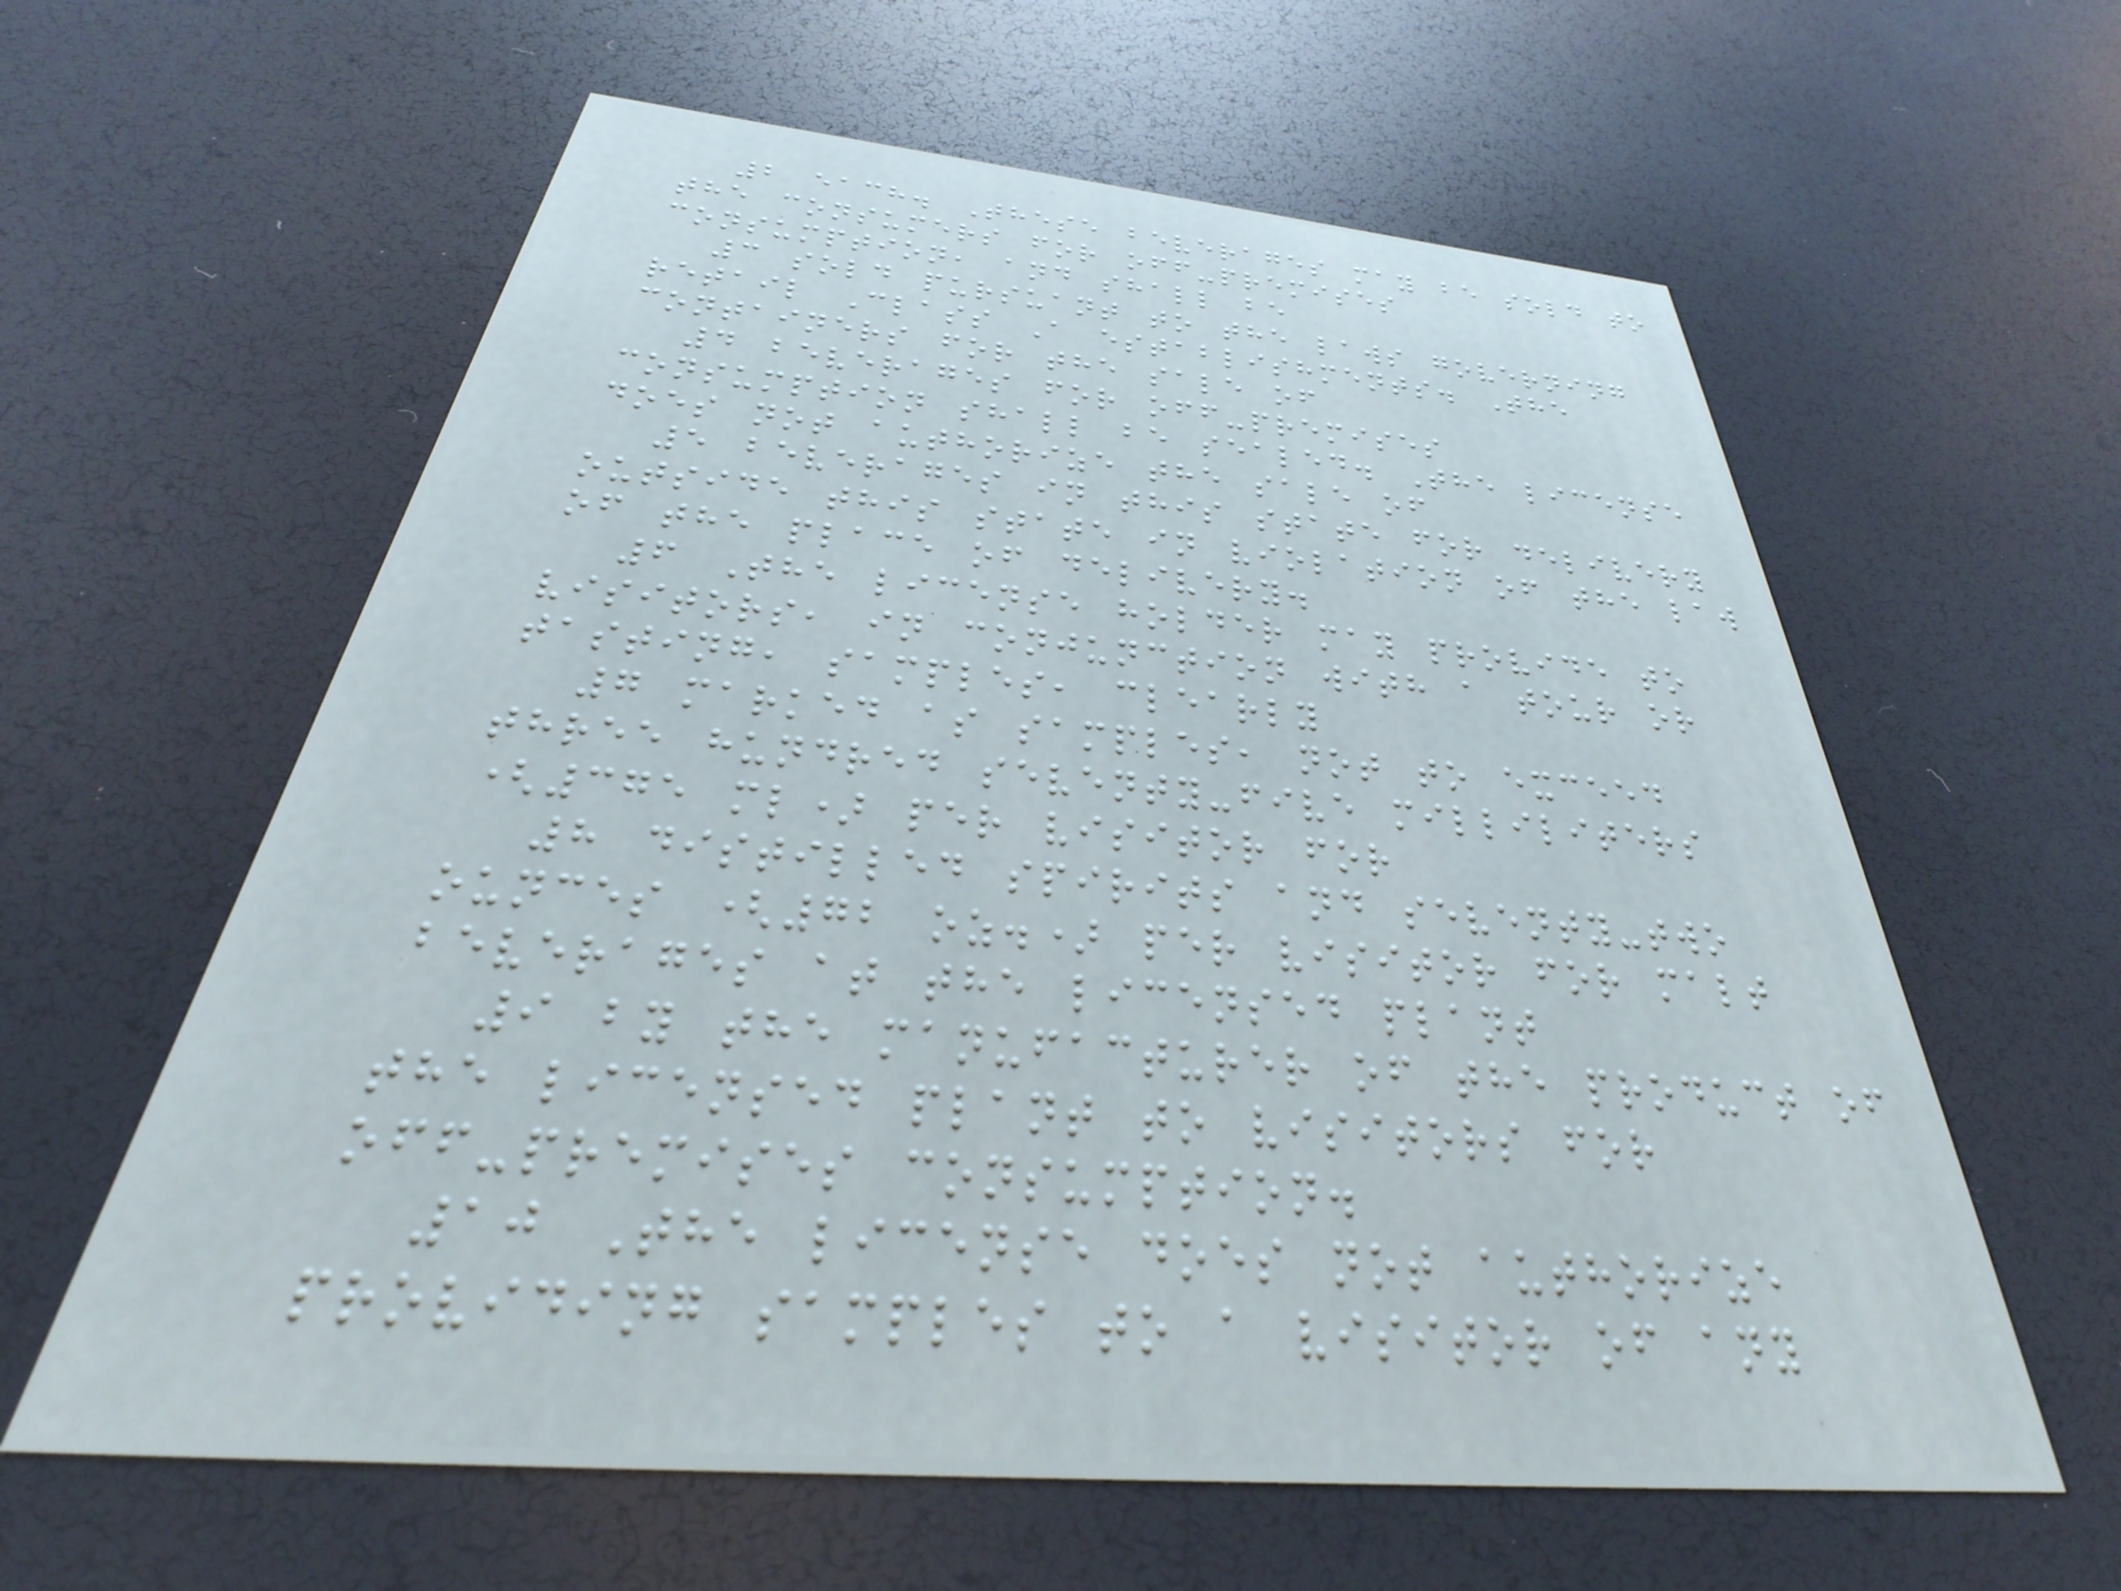2 each. These beverages may be sold to
the consumers for off-premises
consumption, and shall be
3 sold pursuant to the laws governing
retail Class A establishments. The
containers for the sale of
4 beverages for off-premises
consumption shall be sealed. The license
does not authorize the sale of
5 beverages in this state for delivery
outside this state in violation of the law
of the place of delivery.
6 The license holder may provide to
visitors, in conjunction with a tour or
tasting, samples, clearly
7 marked as samples, not to exceed
three hundred seventy-five milliliters
(375 ml) per visitor for
8 distilled spirits and seventy-two
ounces (72 oz.) per visitor for malt
beverages at the licensed plant
9 by the manufacturer of the product of
the licensed plant to visitors for
off-premises consumption.
10 The license does not authorize
providing samples to a visitor of any
